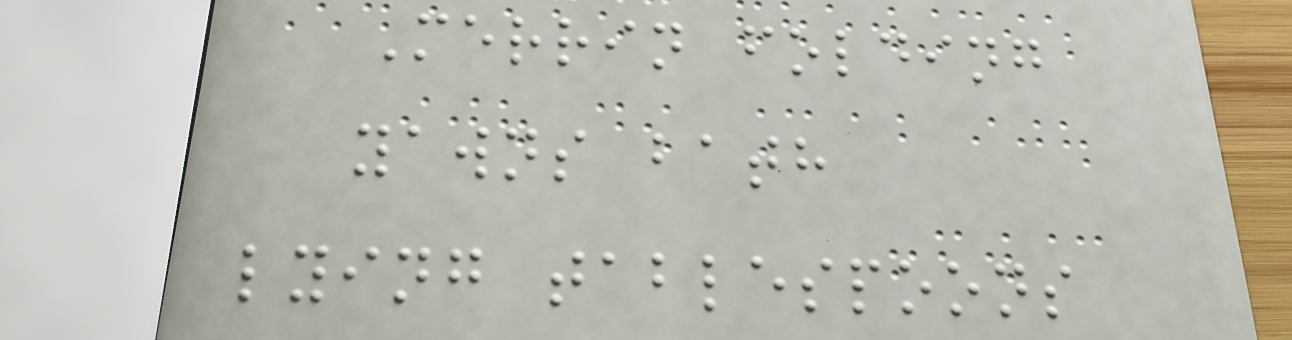Merrin folding
yawns bath
lying tablespoons
